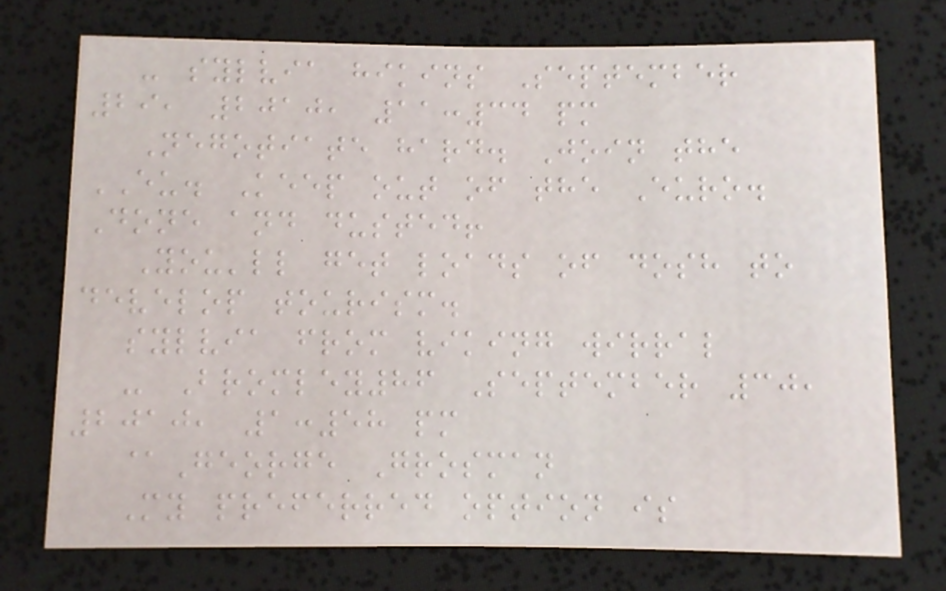- sylvia hikins September
29, 2010, 11:34 pm
Negotiate hard. Join the
EU. Keep out of the Euro.
Done and dusted!
You'll get loads of dosh to
develop tourism.
sylvia from viking wirral
- Bromley86 September 30,
2010, 1:58 pm
@George Grosman
My preferred option is
